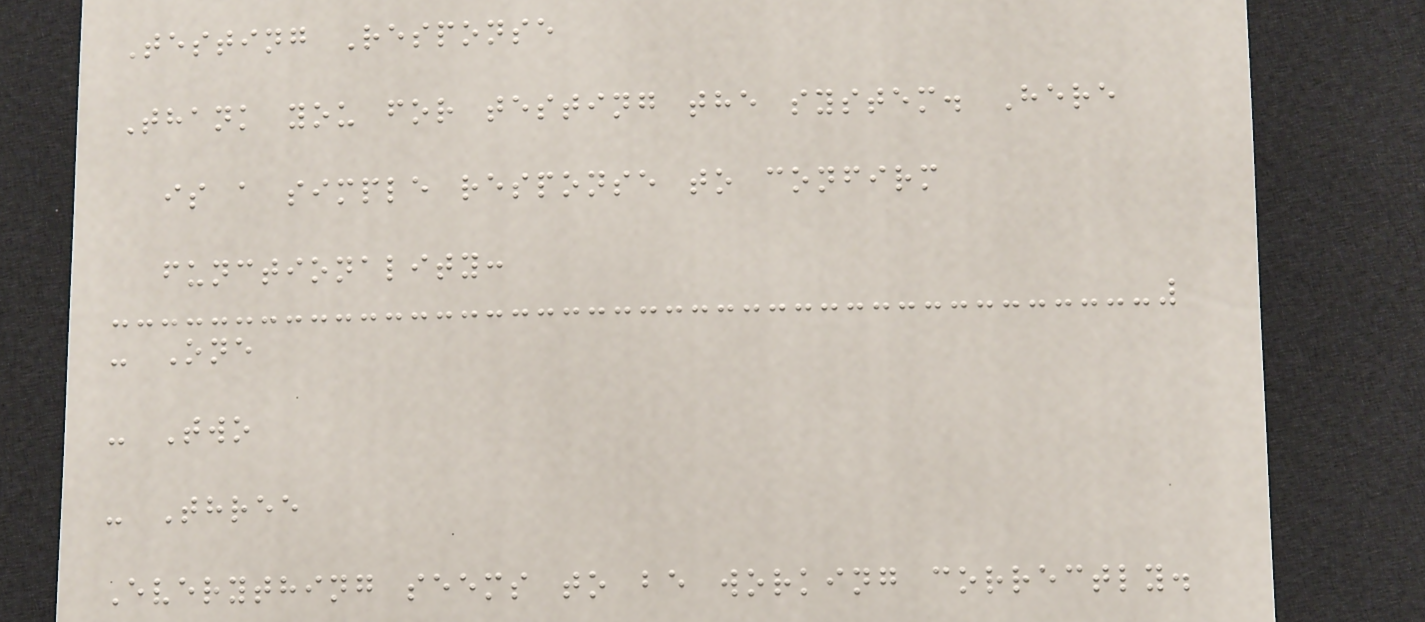Testing Response
Thank you for testing the system. Here
is a simple response to confirm
functionality:
- One
- Two
- Three
Everything seems to be working correctly.
